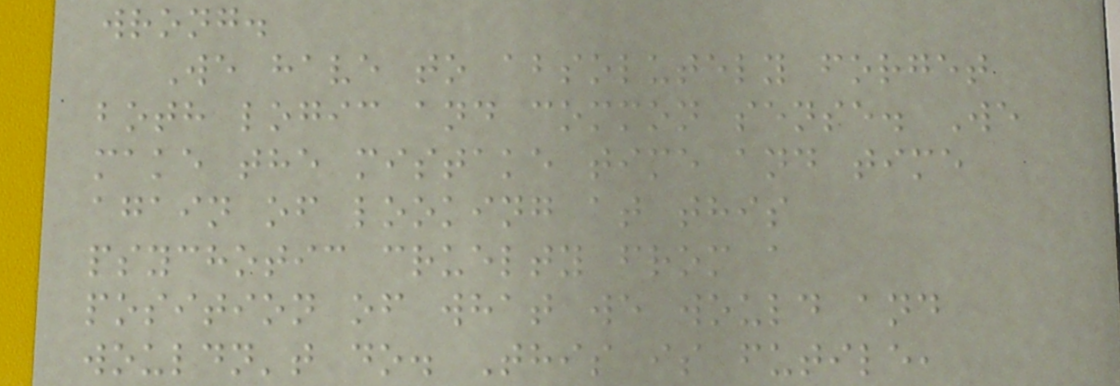wrong.
We have to absolutely forget
both logic and common sense. We
make the mistake time and time
again of looking at this
psychotic cruelty from a
position of what we would and
wouldn't do. This is futile,
